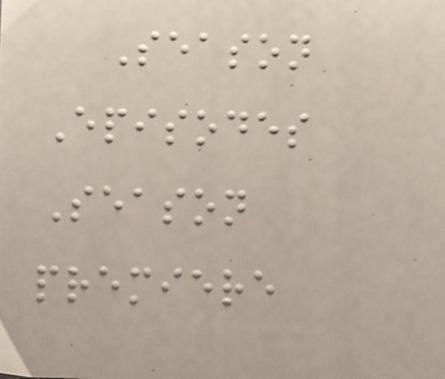Season
Episodes
Season
premiere
